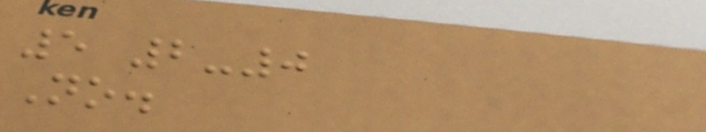5 2-0
No.
